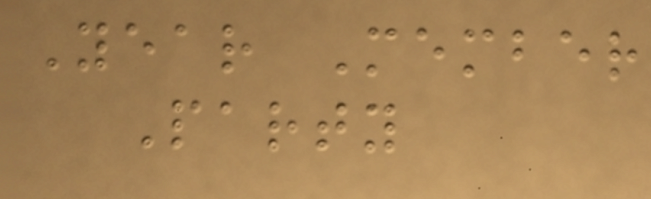Year Member
Party
